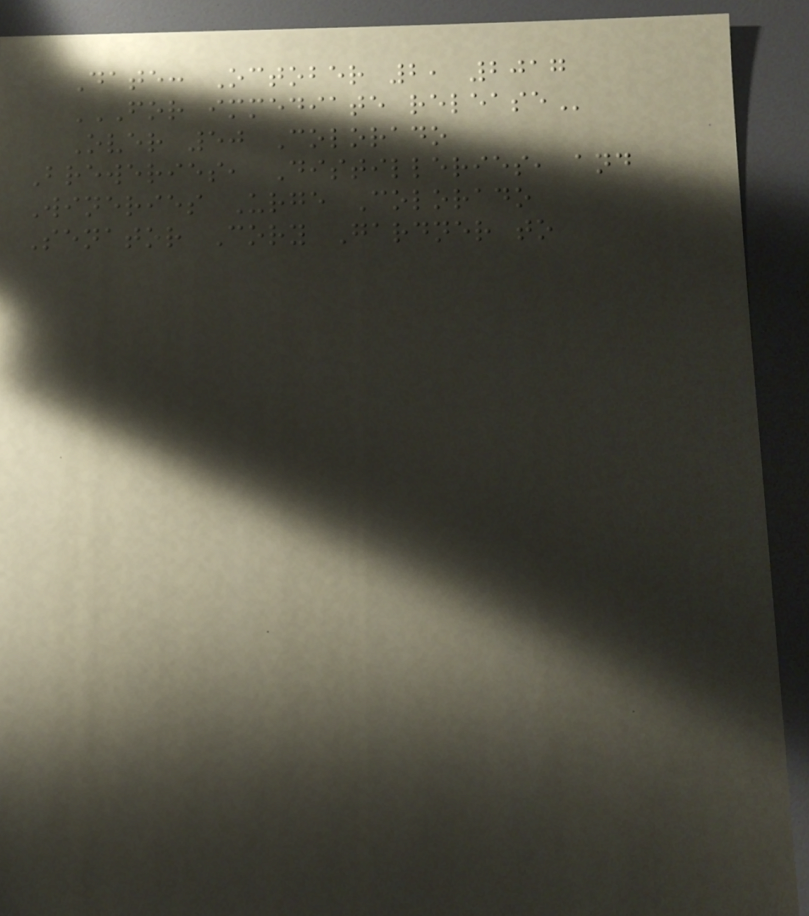Date: October 2, 2017
FOR IMMEDIATE RELEASE
Over 50 Colorado
Breweries, Distilleries, and
Wineries Urge Colorado
Senator Cory Gardner to
